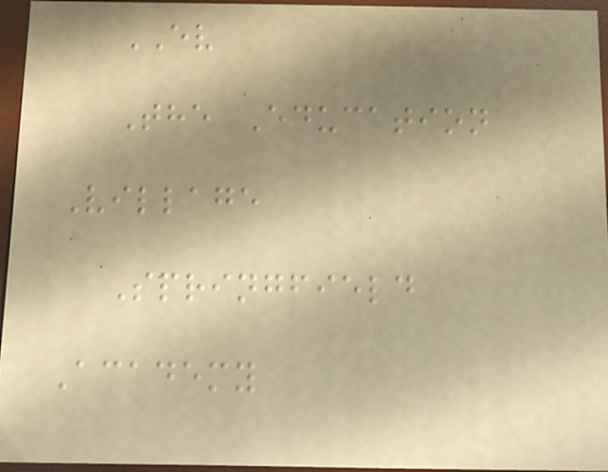EV
The Education
Village
Springfield
Academy
